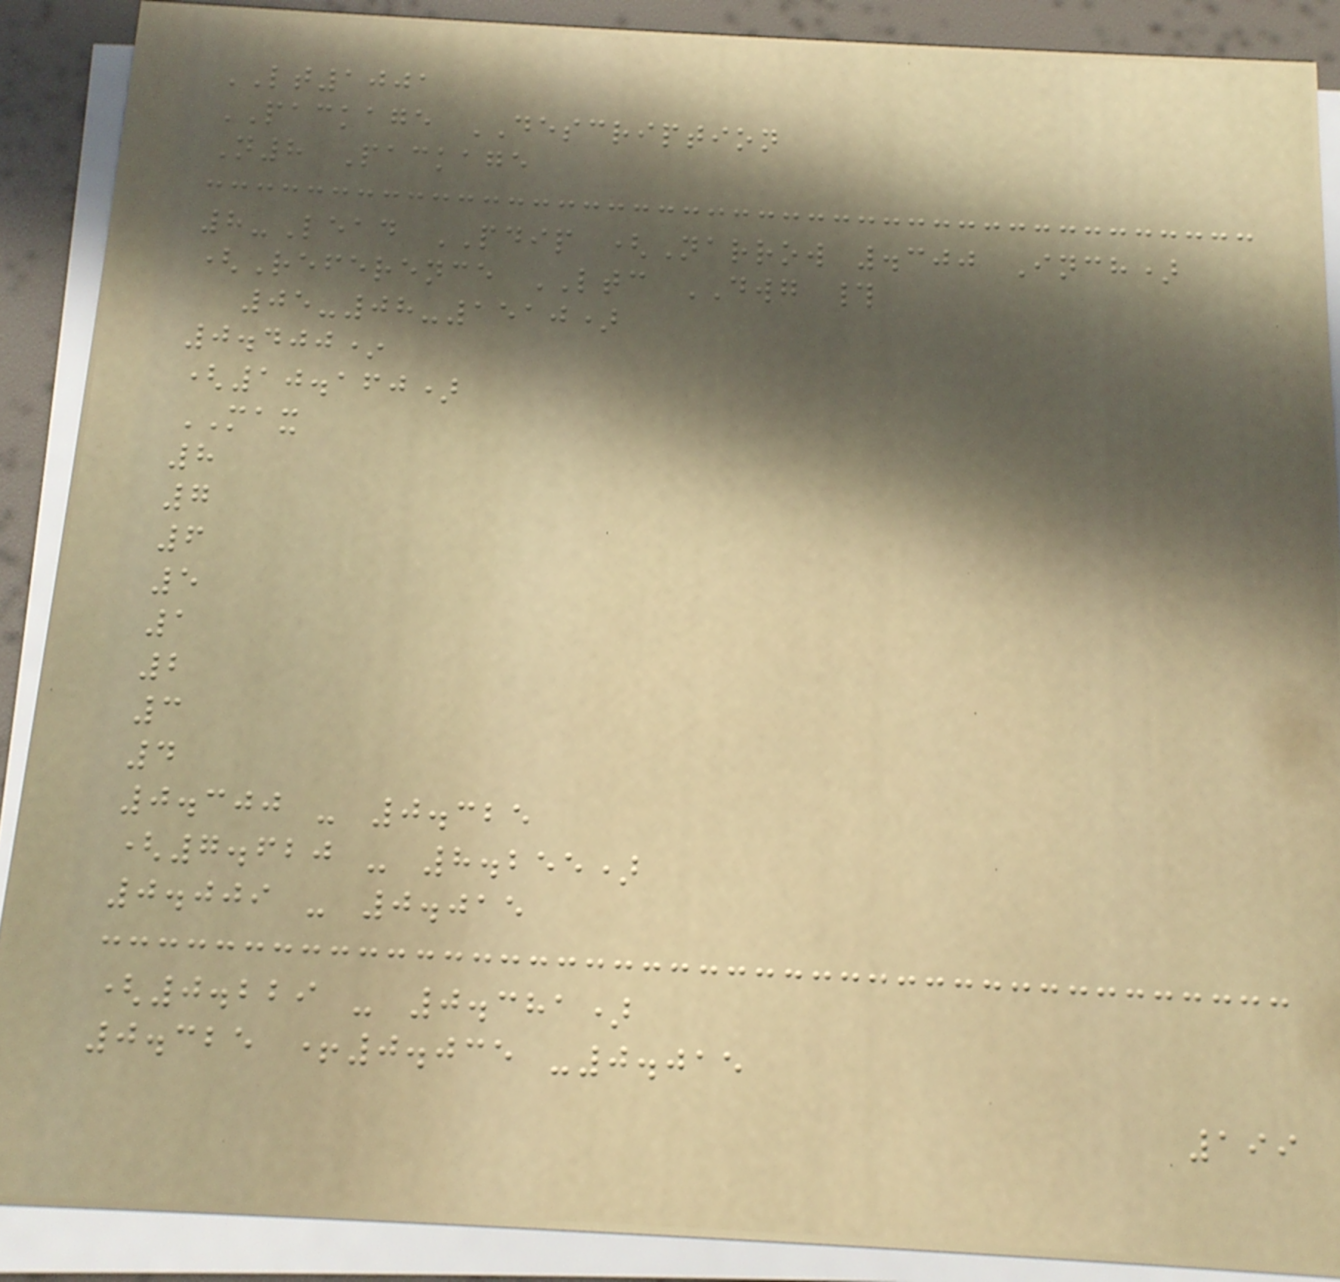LT1001
PACKAGE DESCRIPTION
N8 Package
8-Lead PDIP (Narrow .300 Inch)
(Reference LTC DWG #
05-08-1510)
0.400*
(10.160)
MAX
8
7
6
5
1
2
3
4
0.300 - 0.325
(7.620 - 8.255)
0.009 - 0.015
(0.229 - 0.381)
0.325 +0.035 -0.015
199
